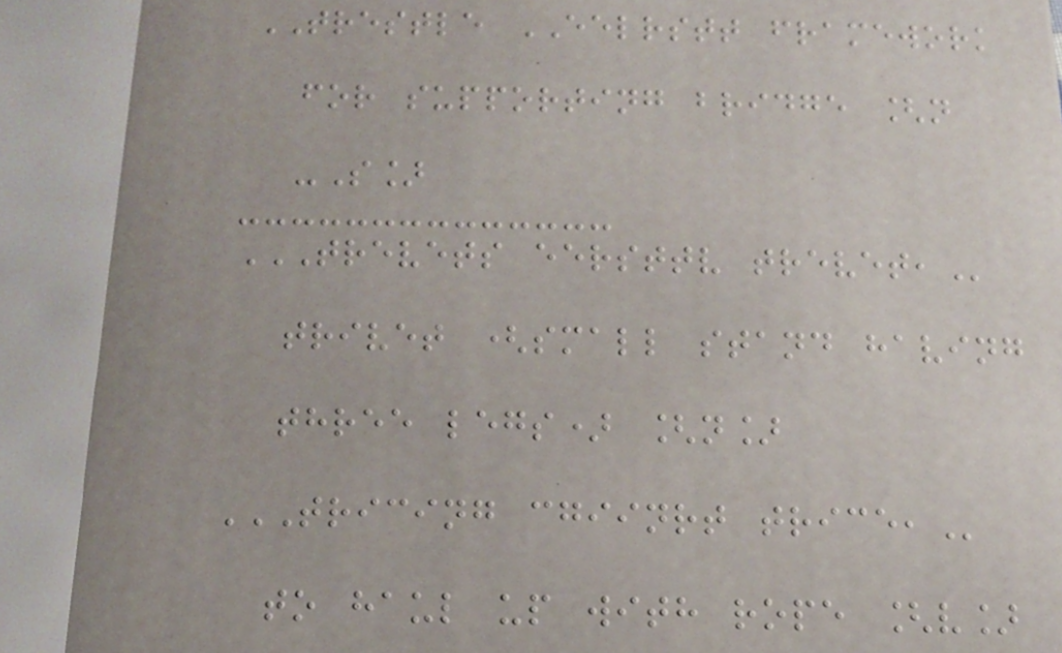TRESTLE EELRSTT framework
for supporting bridge [n
-S]
TREVETS EERSTTV TREVET,
trivet (small stand having
three legs) [n]
TRICING CGIINRT TRICE,
to haul up with rope [v]
